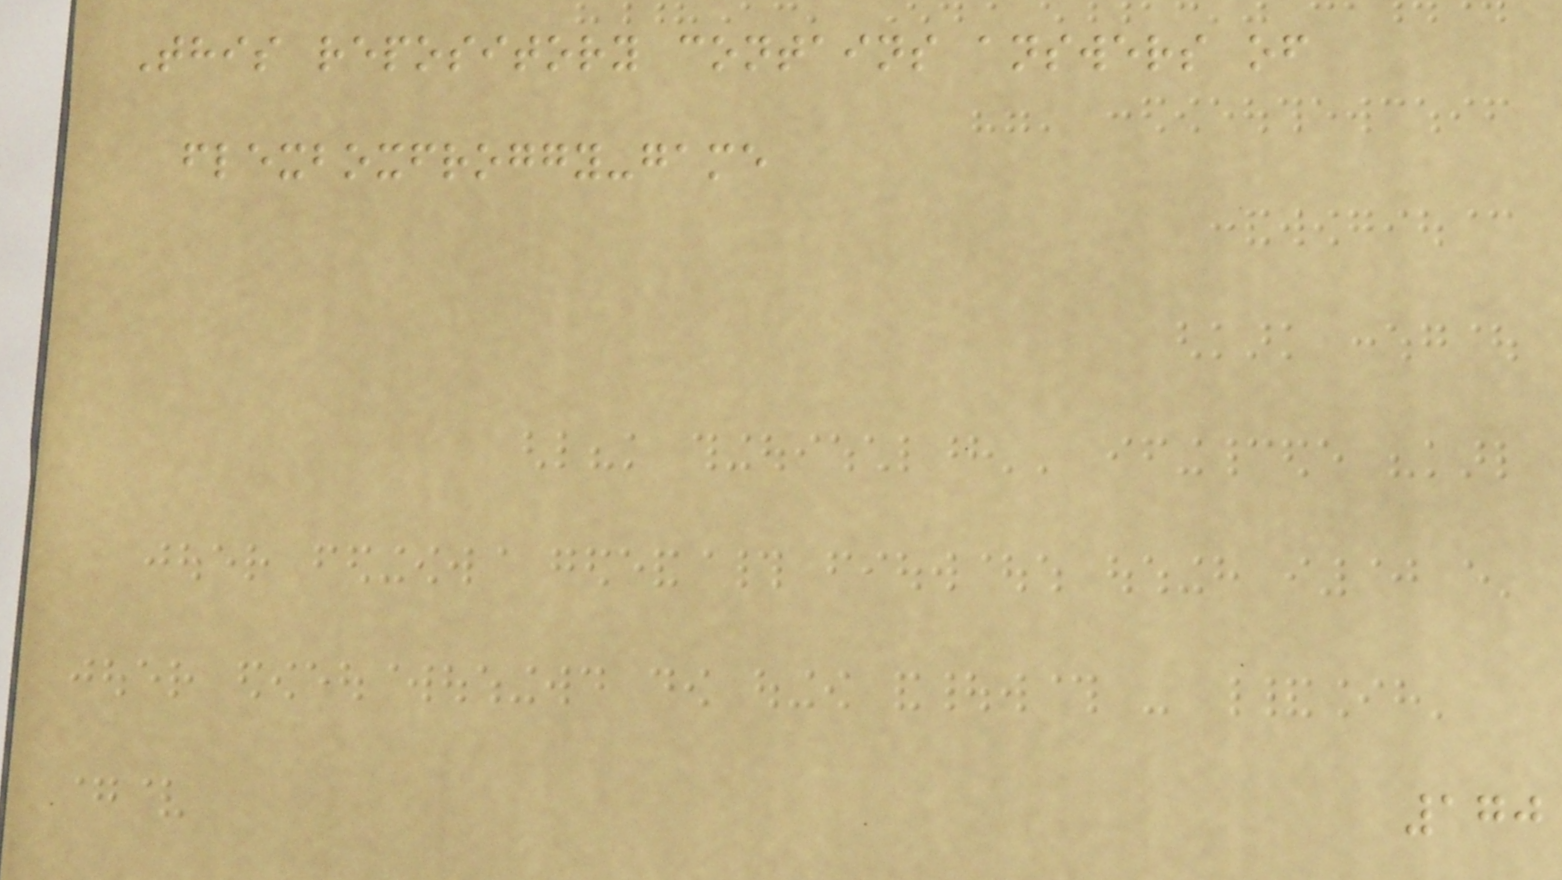This repository contains answers of
flexboxfroggy-game
170
